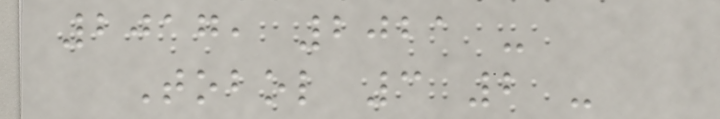2017, 2021 -
Tobol 3 2 -
